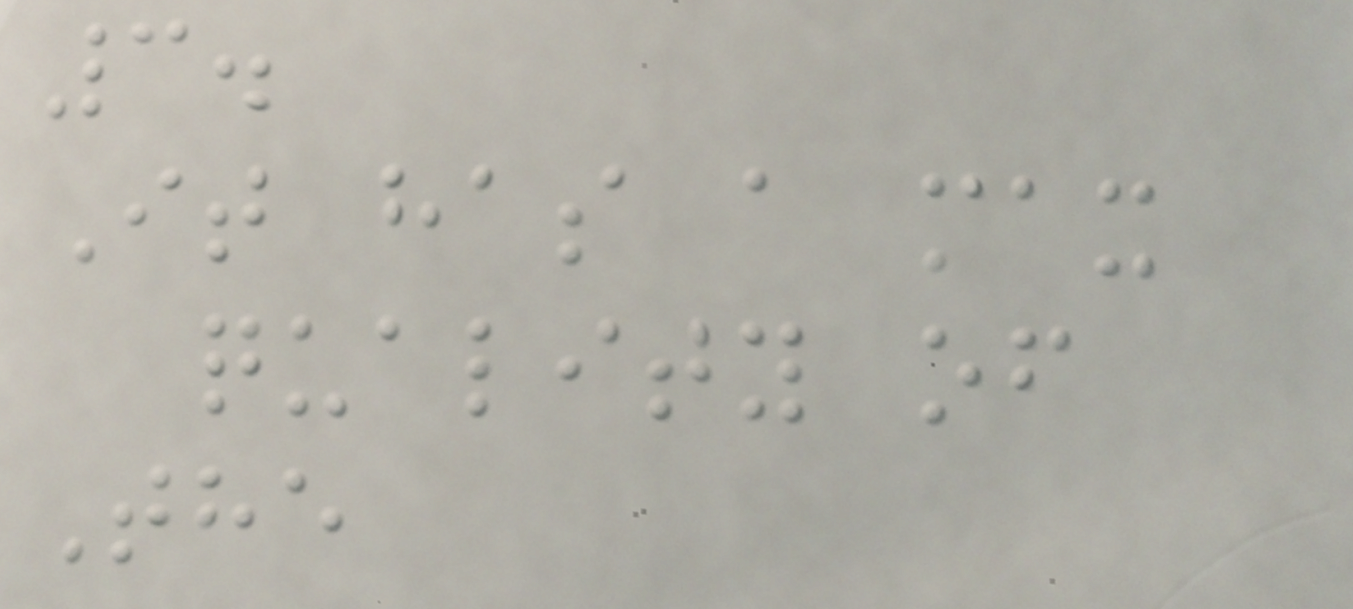3.
It has a max
quality of
The
